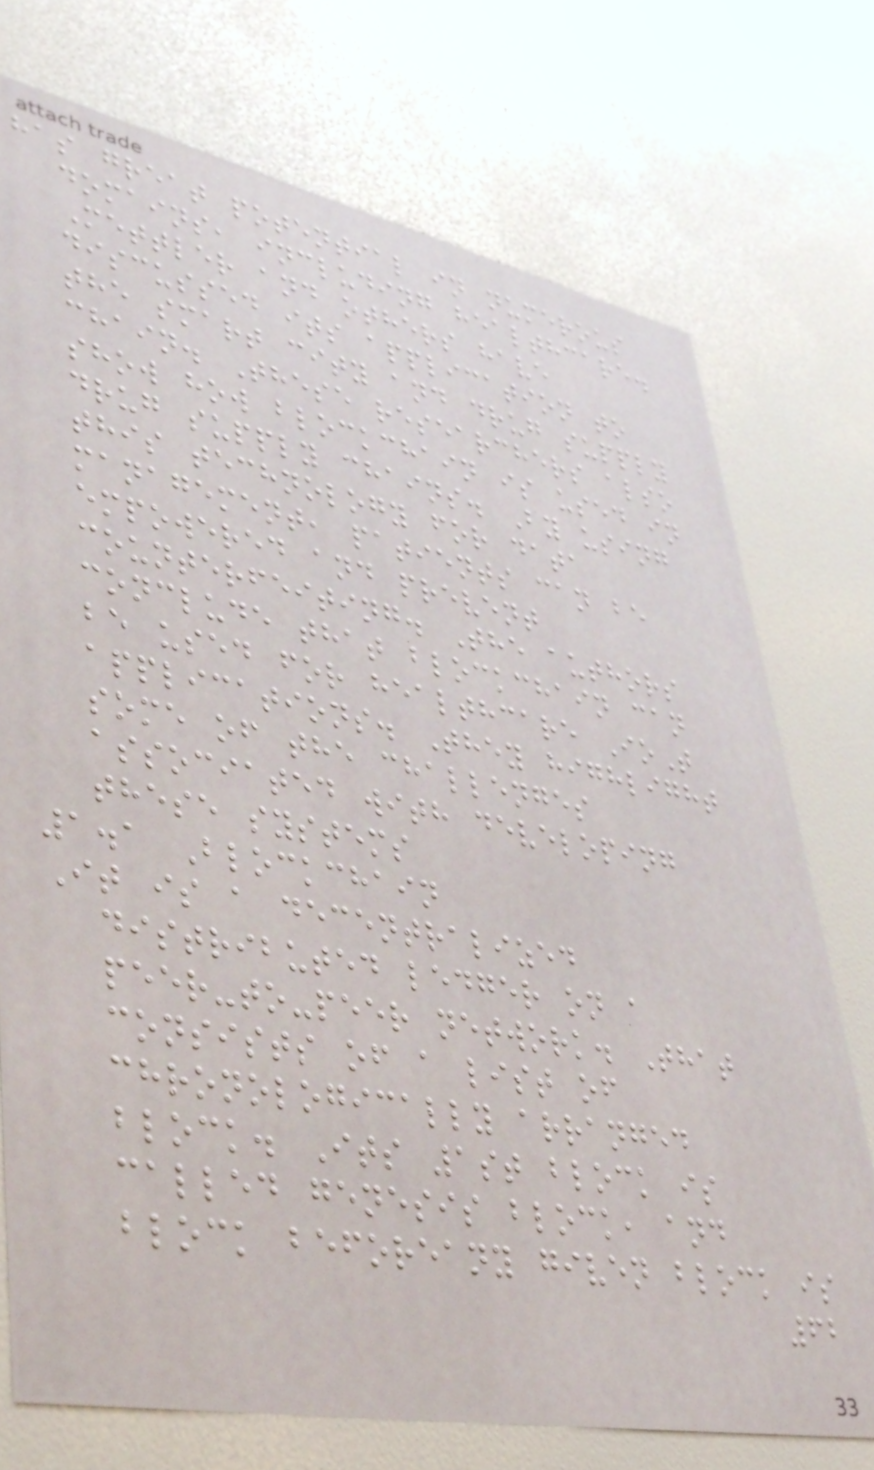has great potential in numerous
domains, including healthcare.
Mettler and others have
discussed its application to
the smart city and drug supply
chain. These researchers also
show how blockchain is used in
drug supply chains. By using
this technology for data
management, patients can be
empowered and prevent
counterfeiting. The authors
conclude that blockchain can
be used for healthcare IoT
applications. They highlight
some of the challenges
associated with developing
these systems
1.1 Blockchain
It is a decentralized
distributed ledger on a
peer-to-peer network. That
consists of a list of
chronologically arranged
block. Its 1st block is
called genesis block, and
block beforeany given block is
62
